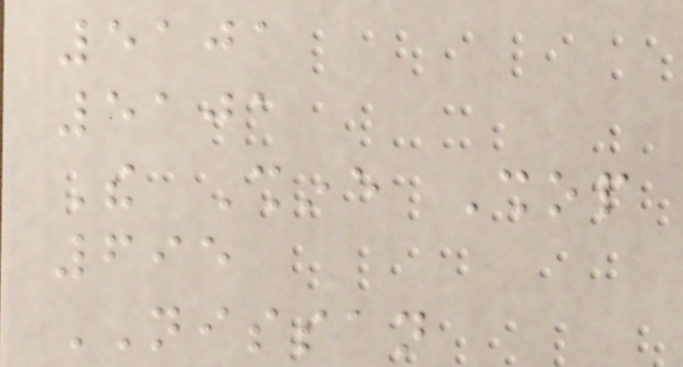5101
5101
The Shine Shop
695
NISSAN
